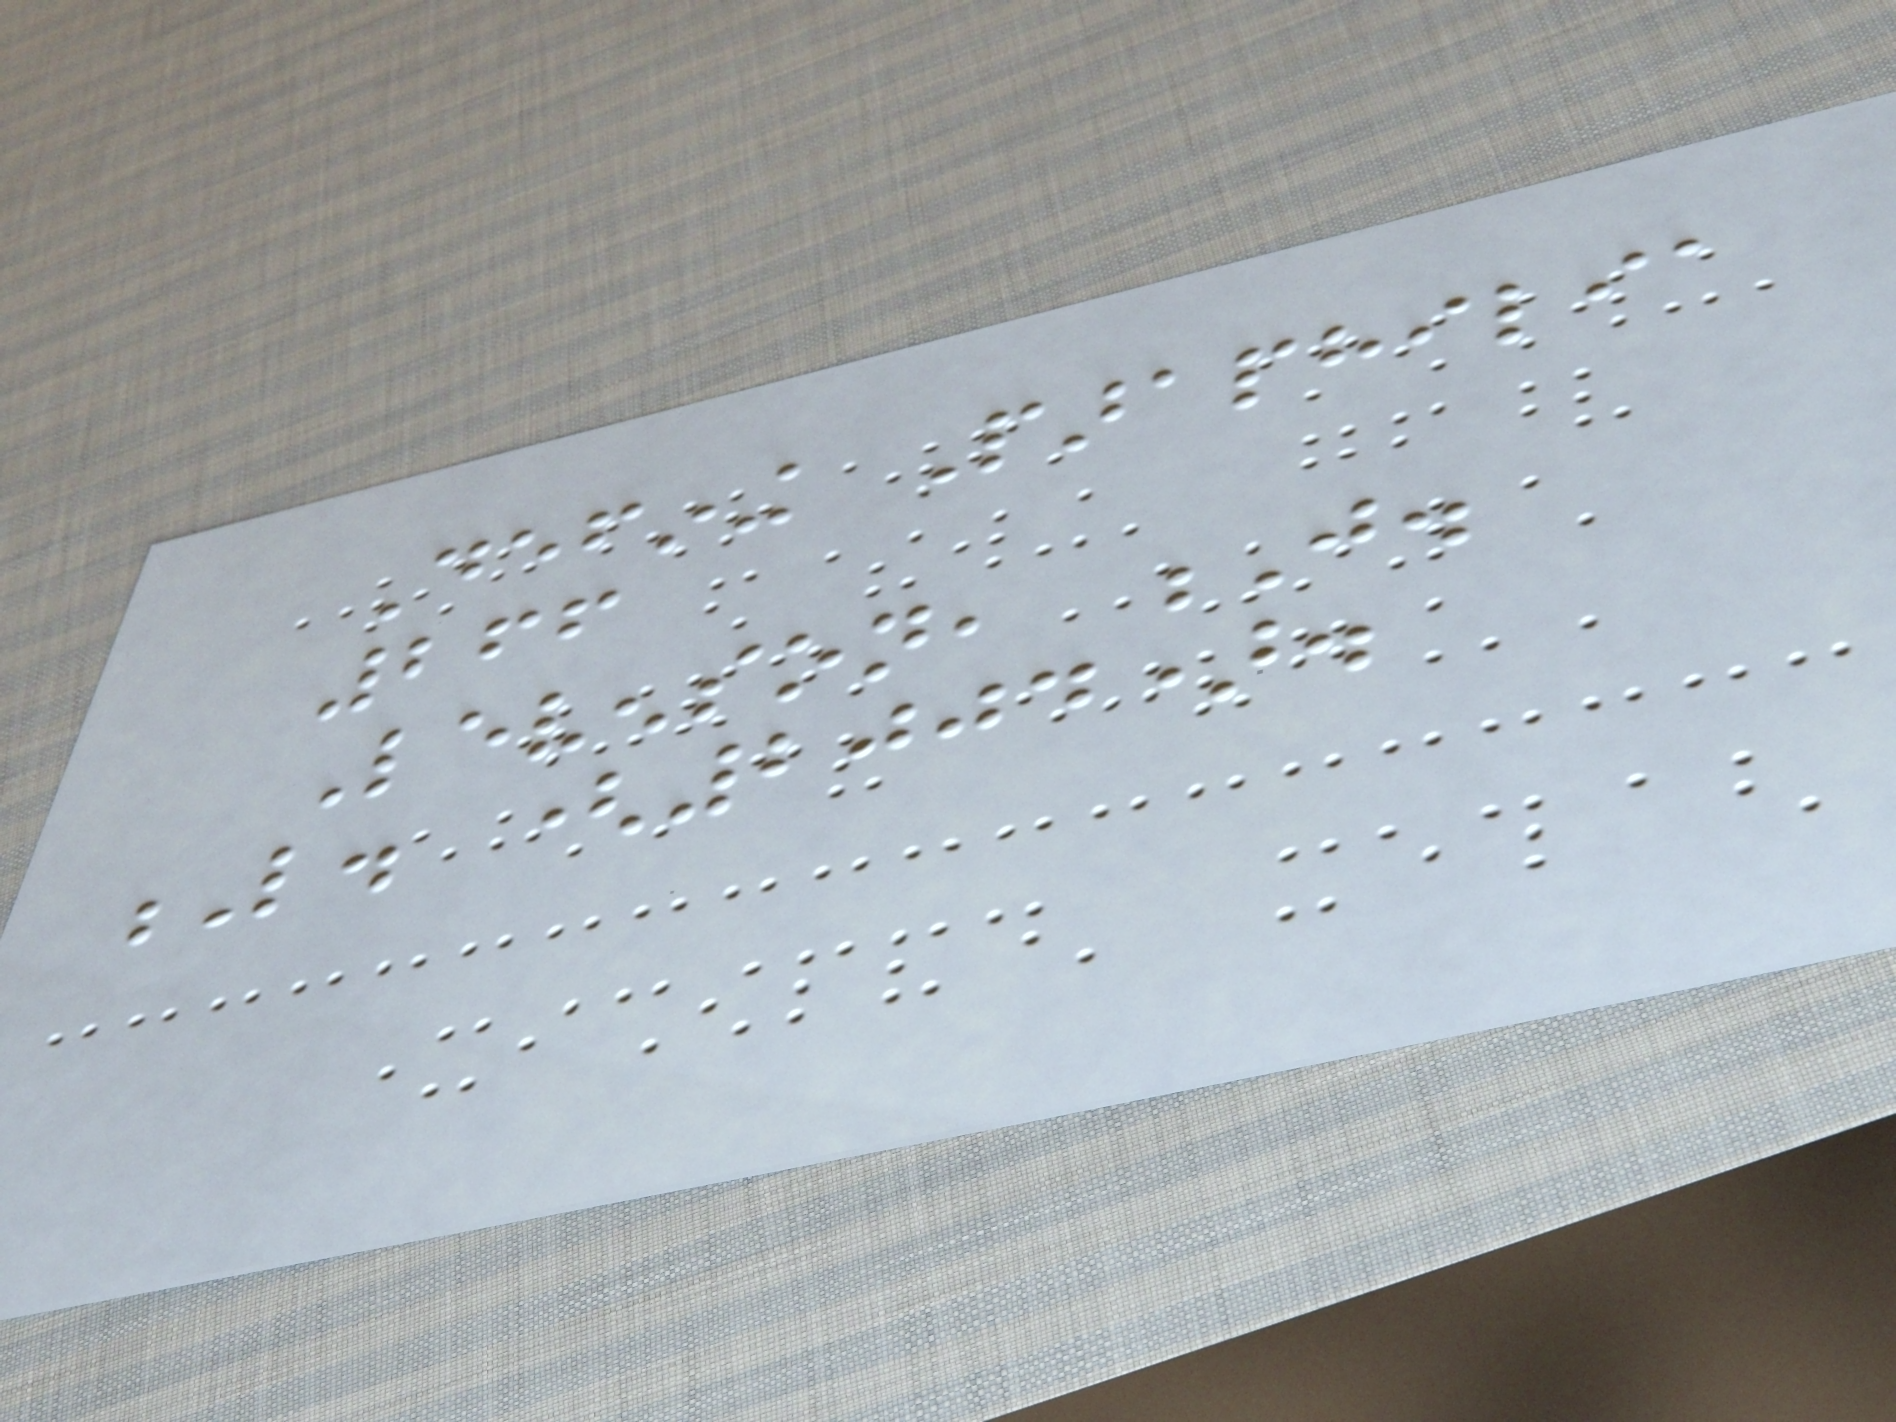Defining Paraphilia
266
Levenson, J.
L. (2004).
